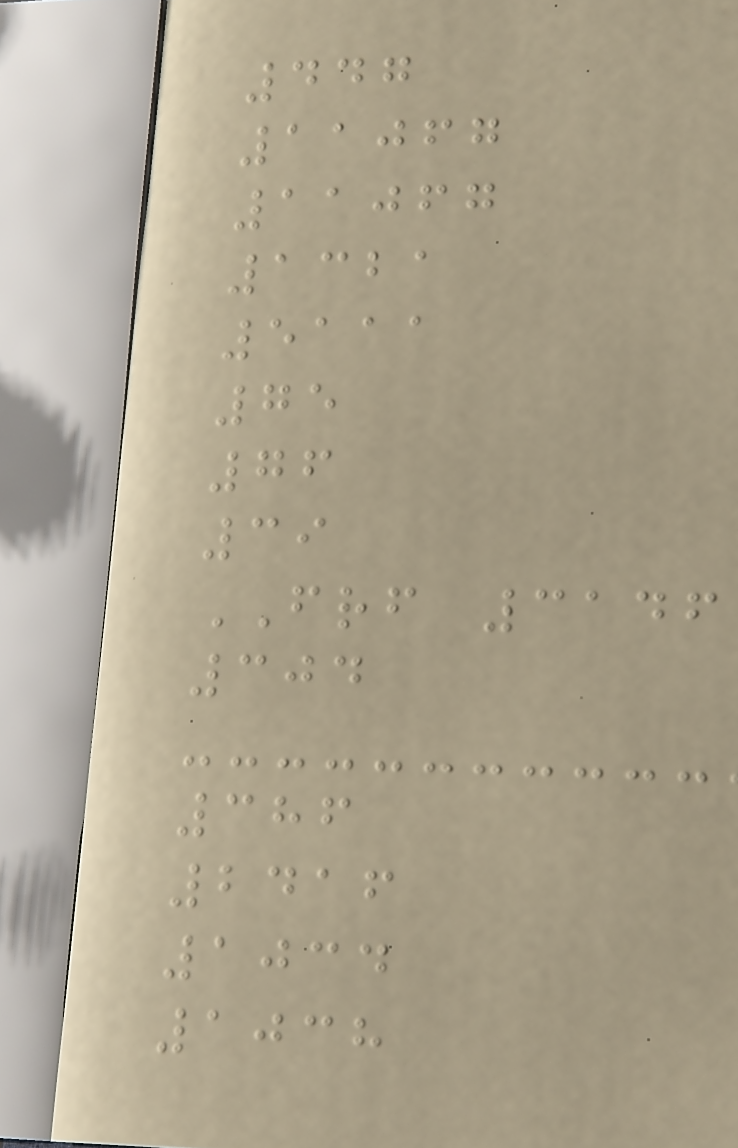447
11067
11067
1321
5111
75
76
39
FRF 3146
304
386
2416
1034
1038
